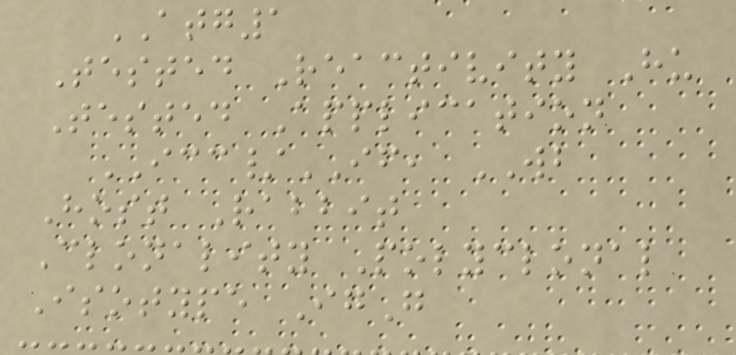ATG1
Tested Reactivity Hu
Tested Application
ICC/IF, WB
Host Rabbit
Clonality Polyclonal
Isotype IgG
